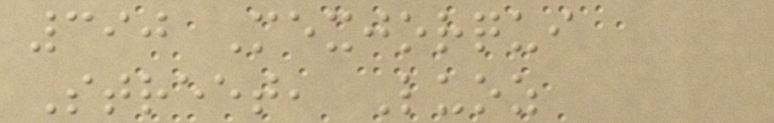390 Mexjorqui
Street, Luoz
